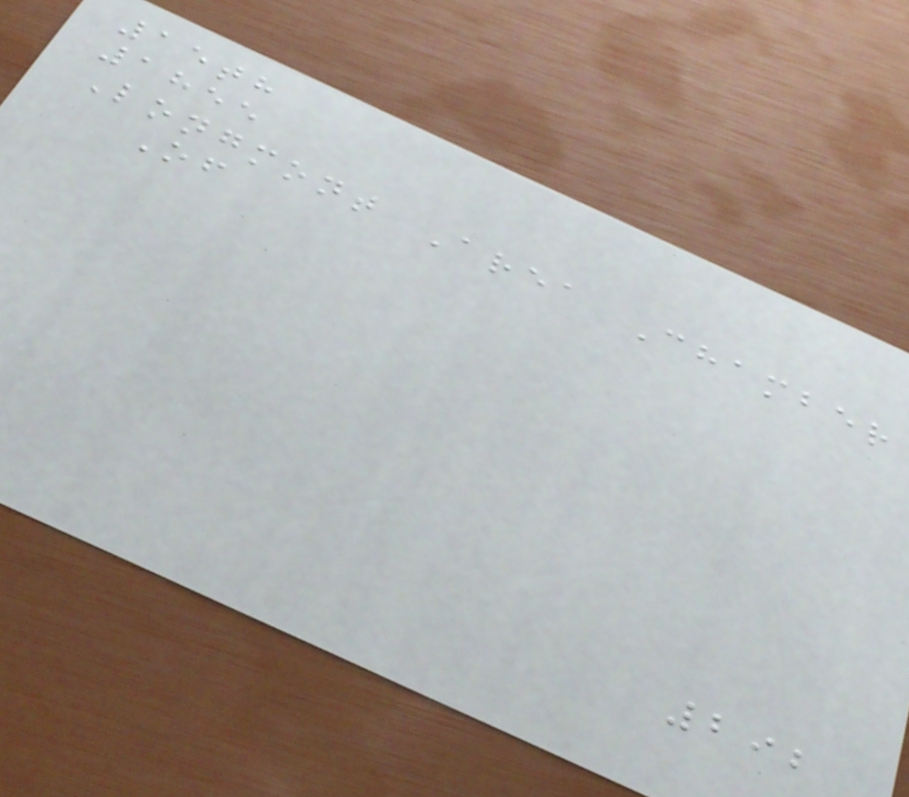15th
1855
Longmont Area Chamber
Of
292
